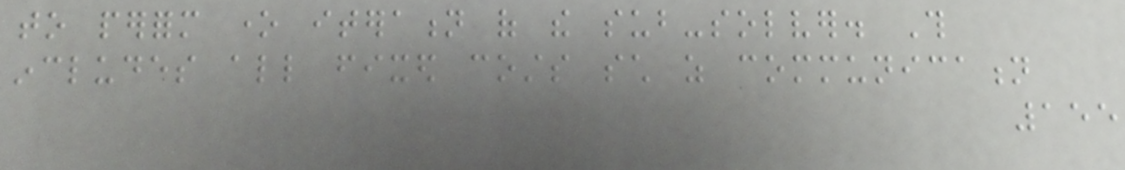to perform one iteration of the sub-solver. This
includes all fixed costs such as communication
155
